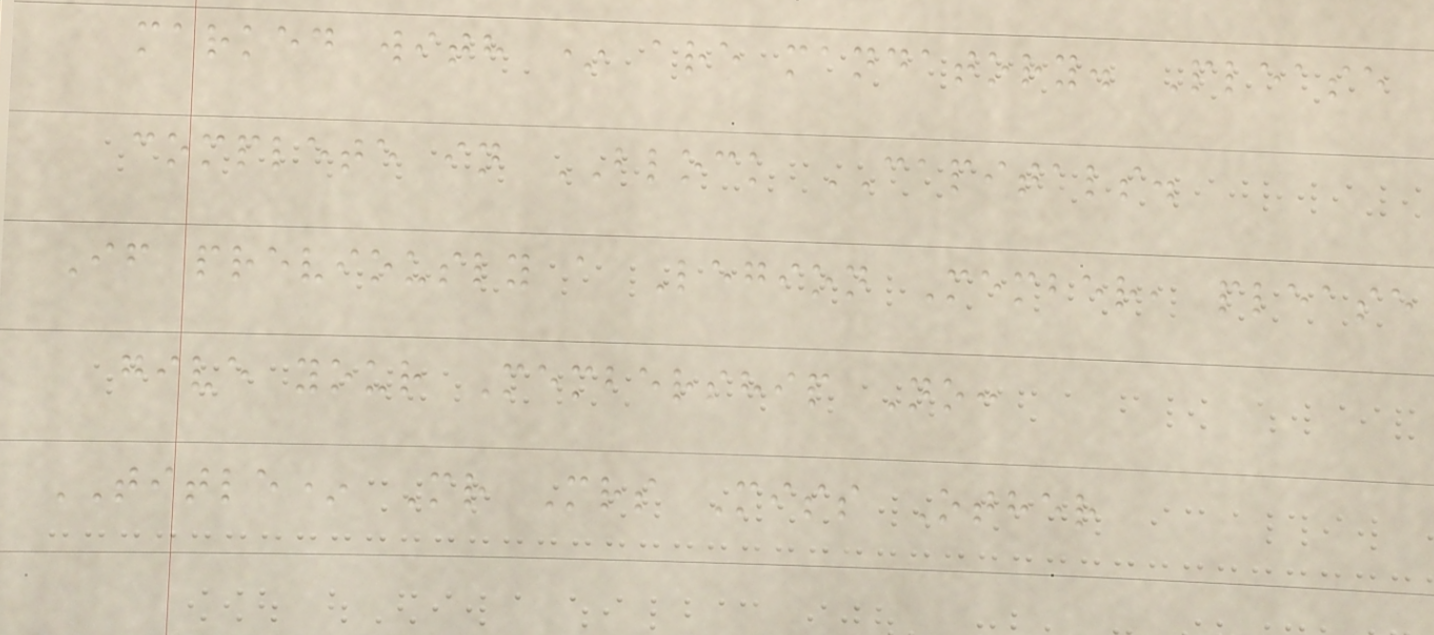marked with * are mandatory. Please
complete in BLOCK CAPITALS.
If previously a Legion Member, please
give your Membership No:
TITLE* Mr Mrs Miss Other
